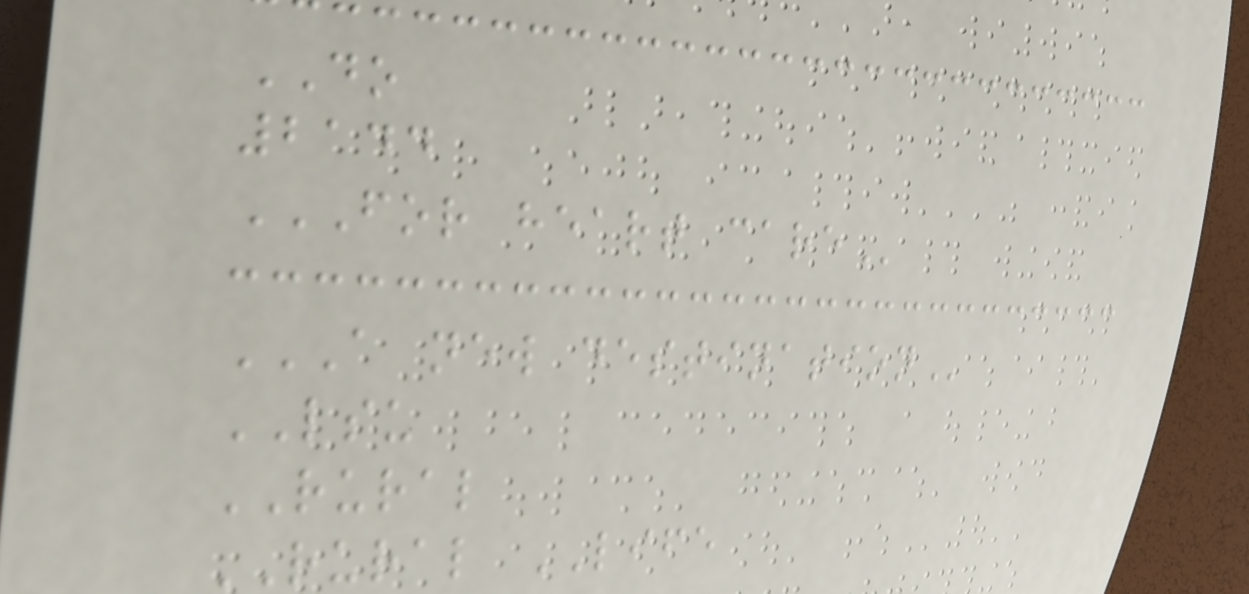DO
2144
FOR HEART CARE
A NEW DESTINATION
LSU
RURAL
RURAL LIFE
